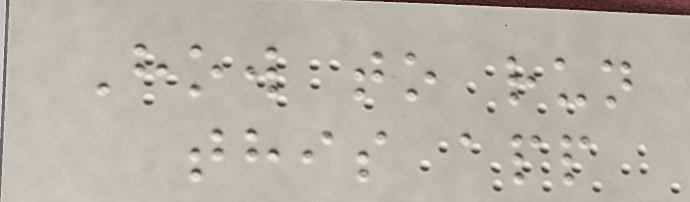How to run
this app
